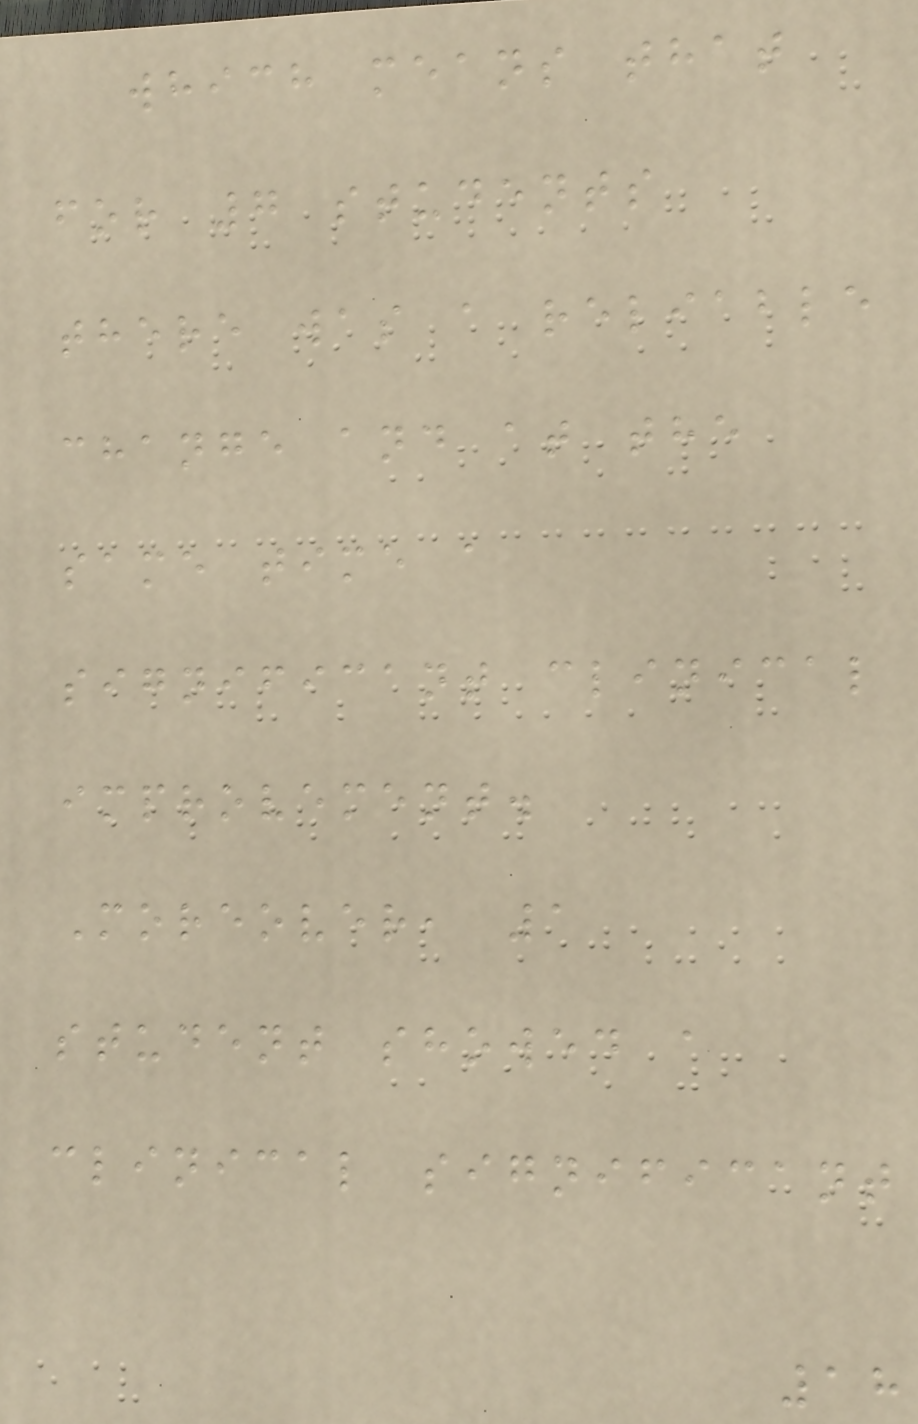which means that
for 7 students
there was a reliable
change and at the
same time a
significant clinical
improvement.
Moreover, 1
student showed a
clinical significant
18
